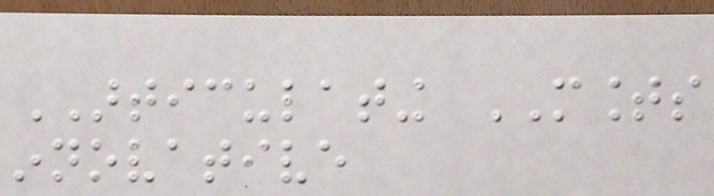ARTICULATING MOUNTS
innovative
